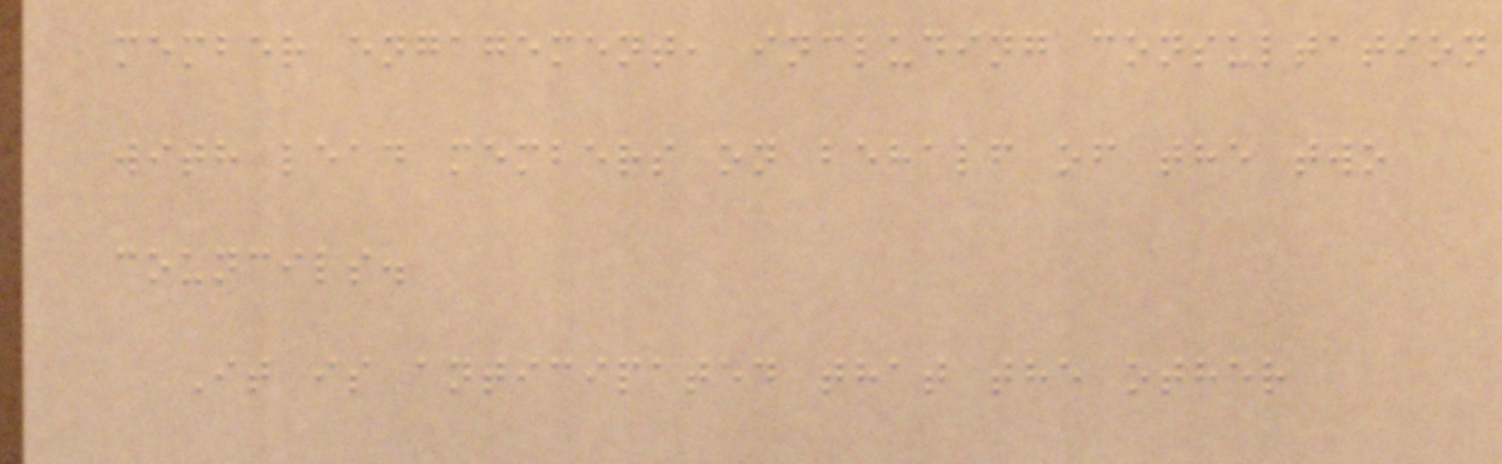member engagement, including consultation
with lead members on behalf of the two
councils.
It is anticipated that the other
